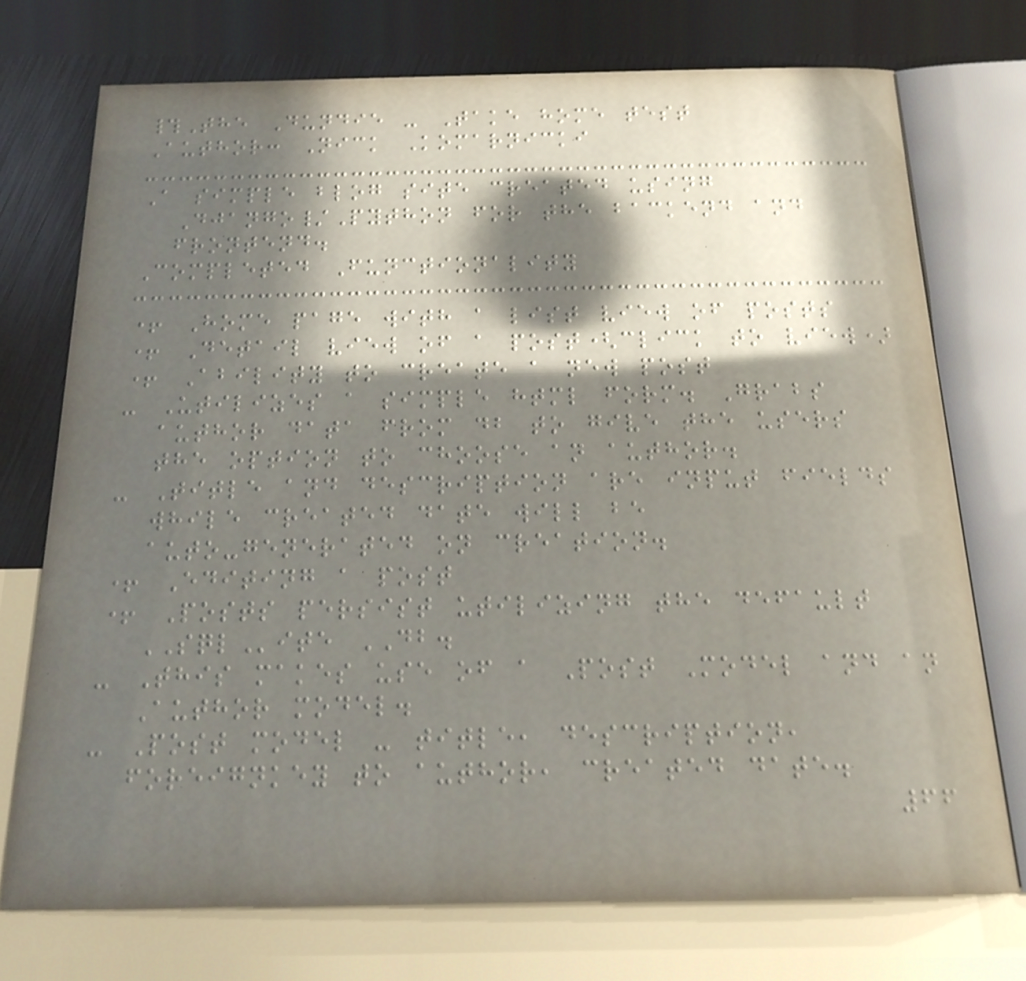#The Dundie - Take home test
Author: Nick Komarnicki
A simple blog site created using
Django/Python for the backend and
frontend.
Completed Functionality
+ Home page with a list view of posts
+ Detail view of a post(click to view)
+ Ability to create a new post
- Utilizes a simple html form. Grabs
author data from db to give the users
the option to choose an author.
- Title and description are input fields
while created date will be
auto-generated on creation.
+ Editing a post
+ Posts persist utilizing the default
SQLite DB.
- This makes use of a Post Model and an
Author model.
- Post model - title, description,
foreignkey to author, created date.
66
